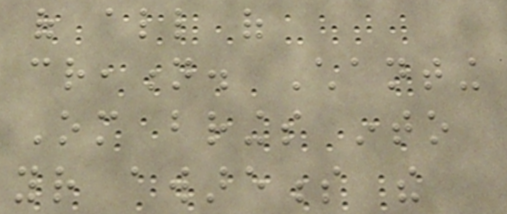of all of
creation. Chanting
Om brings into
your awareness the
